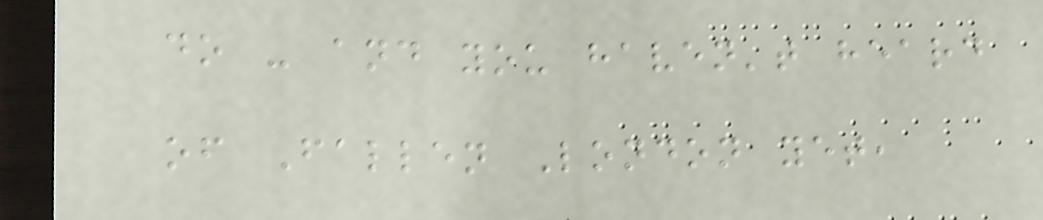do - and you haven't heard
of Fallen London yet,
